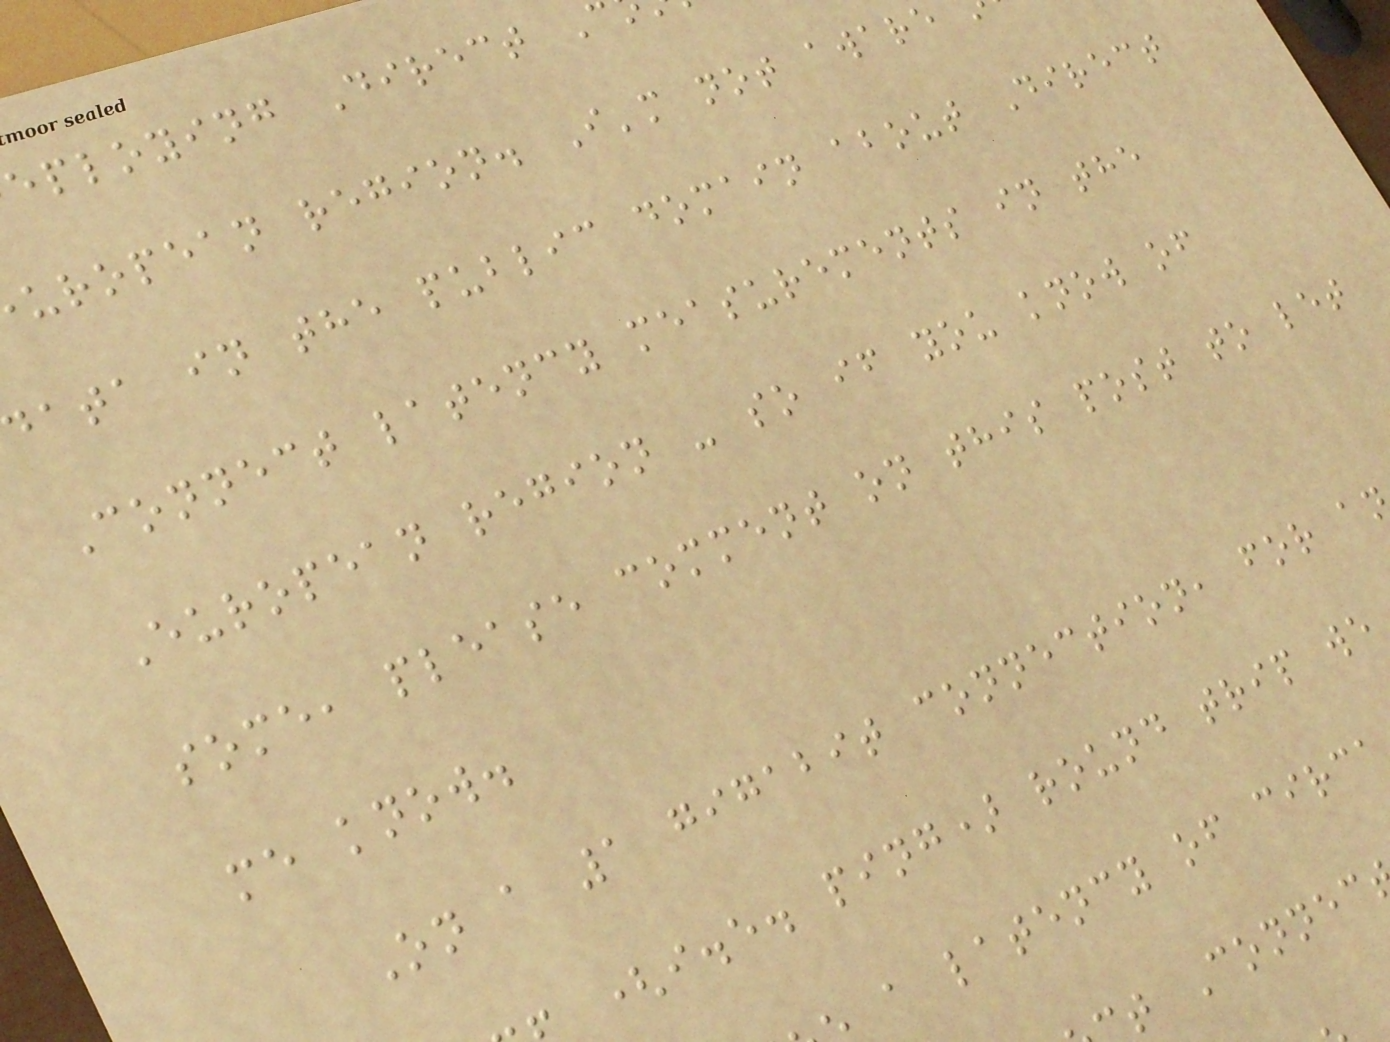eploying Direct
uropean region. I'm not aware
data in the public domain about Direct
Connect latency measurements in the
European region - so if you know of
some, please comment on this post to let
me know.
On a 1 gigabit connection, for a
(i.e. ping) round trip we
a latency of circa
